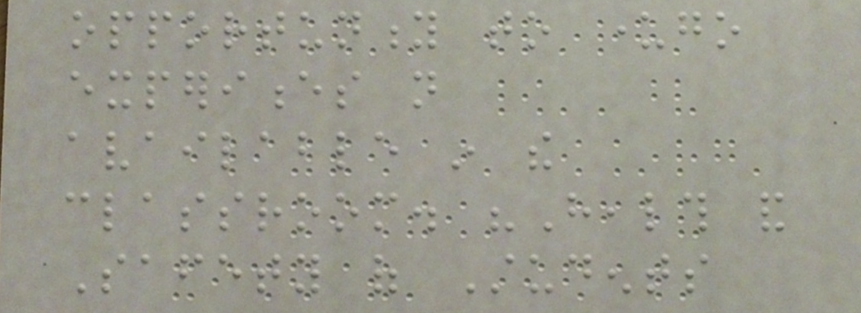opportunity to undergo
experiences not
available in the
classroom. "Health and
Safety of Students
